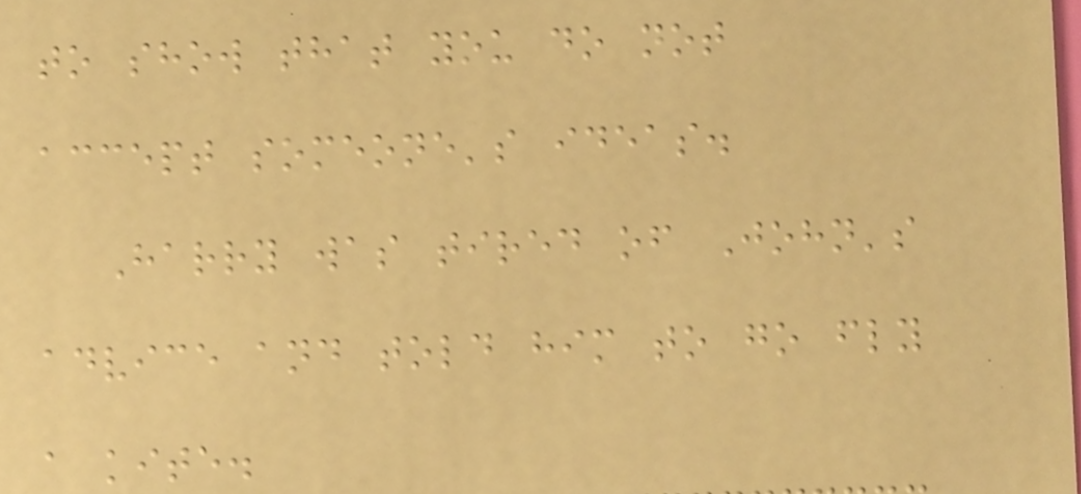to show that you do not
accept someone's ideas.
Harry was tired of John's
advice and told him to go fly
a kite.
